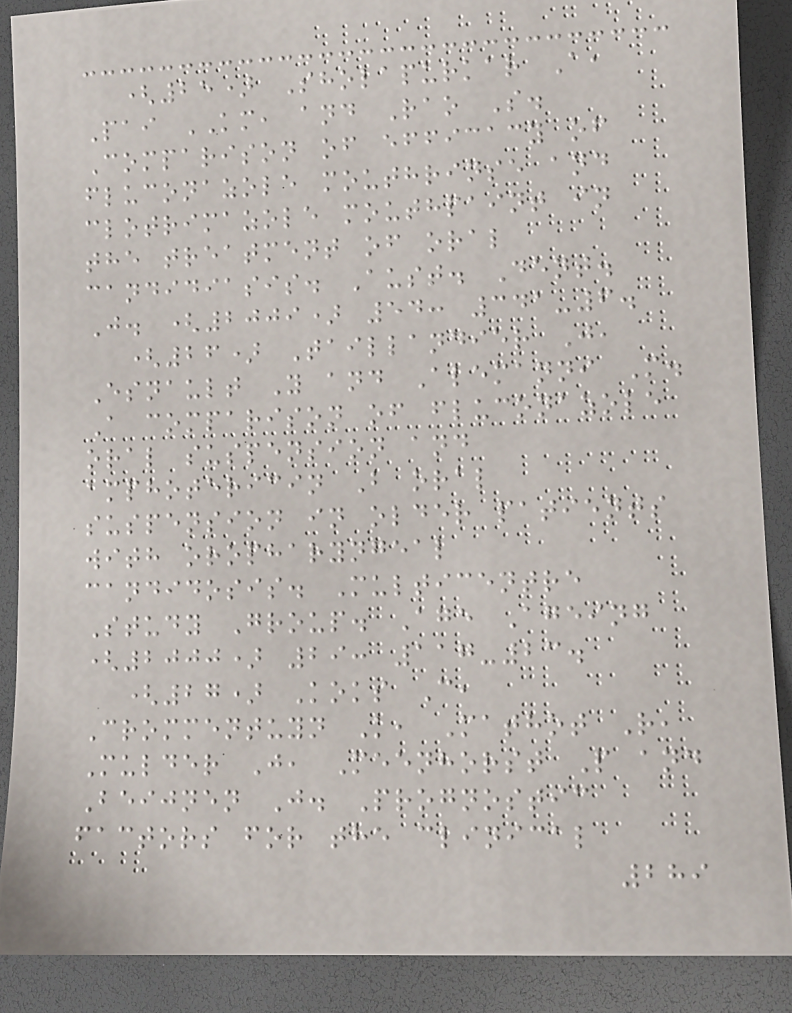(25) Sholapurkar A,
Pai KM, and Rao S.
Comparison of efficacy of
fluconazole mouthrinse and
clotrimazole mouthpaint in
the treatment of oral
candidiasis. Aust. Dent.
J. (2009) 54: 341-6.
(26) Taillandier J,
Esnault Y and Alemanni M.
A comparison of fluconazole
oral suspension and
amphotericin B oral
suspension in older patients
with oropharyngeal
candidosis. Multicentre
Study Group. Age Ageing
(2000) 29: 117-23.
(27) Koks C,
Crommentuyn K, Mathot R,
Mulder J, Meenhorst P and
Beijnen J. Prognostic
factors for the clinical
289
